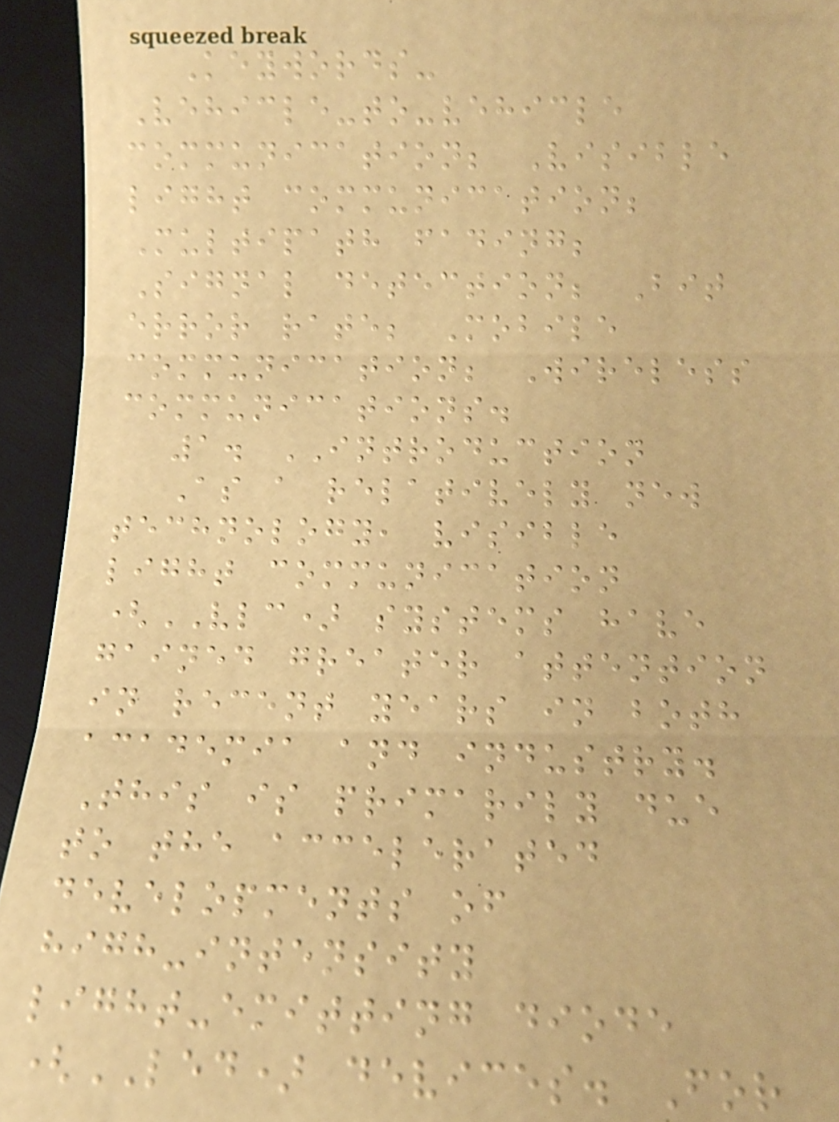Keywords-
Vehicle-to-vehicle
communication; Visible
light communication;
Multipath fading;
Signal detection; Bit
error rate; Mobile
communication; Wireless
communications.
1. INTRODUCTION
As a relatively new
technology, visible
light communication
(VLC) systems have
gained greater attention
in recent years in both
academia and industry.
This is primarily due
to the accelerated
developments of
high-intensity
light-emitting diode
(LED) devices. For
